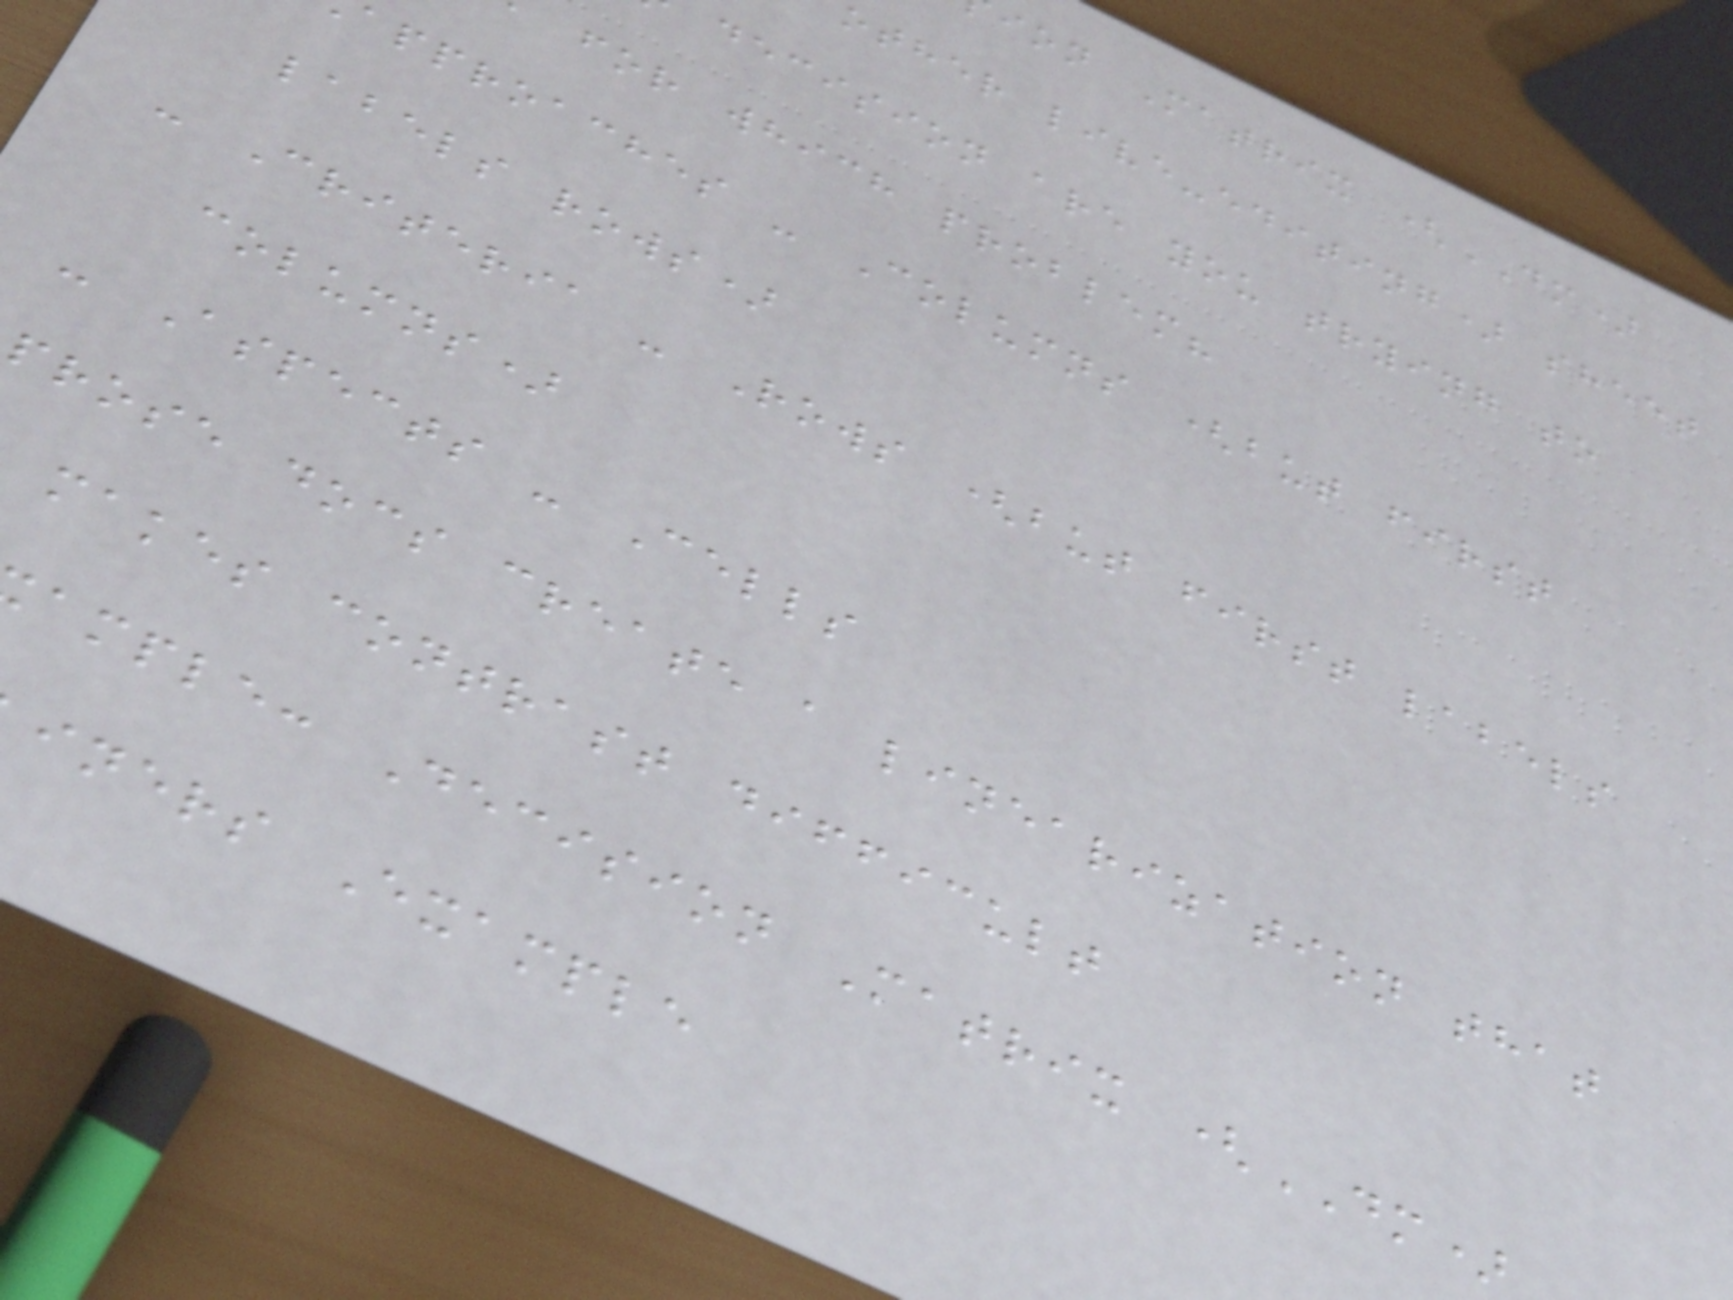ion Matrix (DM)
other live-editing) sheet
decision are you trying to
for which problem?
approaches - Columns (but first
labels rows)
- Criteria - Rows (but first labels
columns)
- Aspects - Cells
prose docs create a linearization that
makes contrast difficult
ample: Decision Matrix (DM)
iners Example
